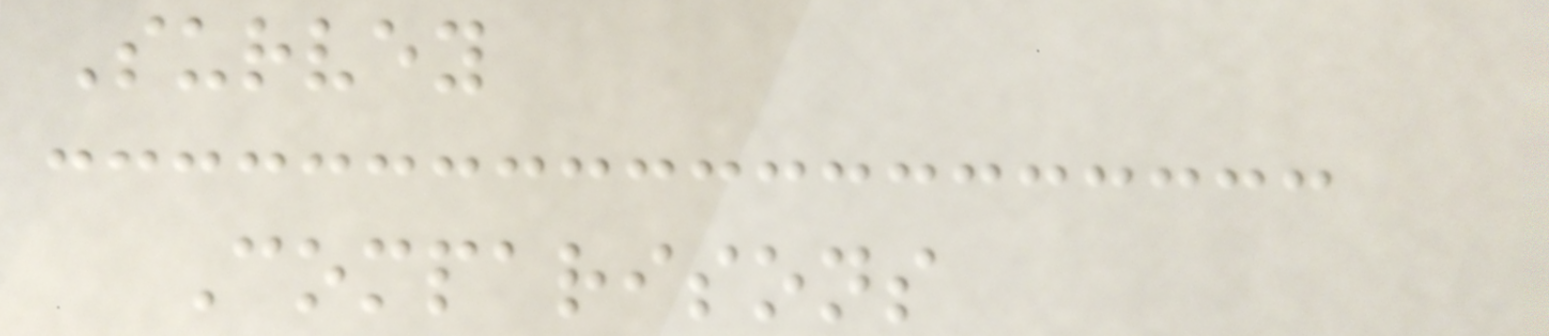Survey
Comparisons
